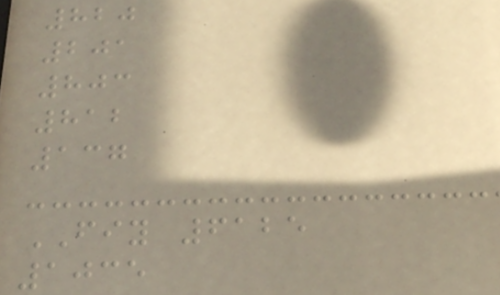820
201
803
812
137
FIY 6125
1035
